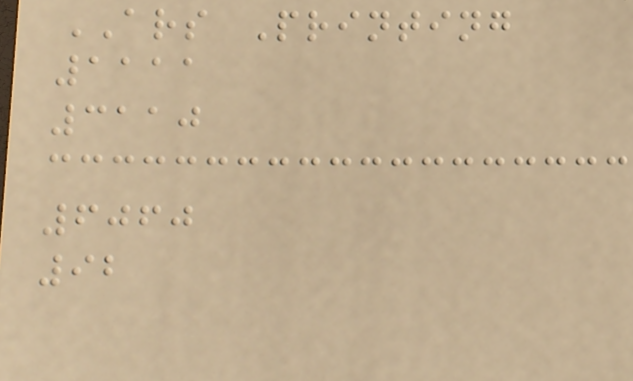ARS Printing
1111
3110
6060
92
